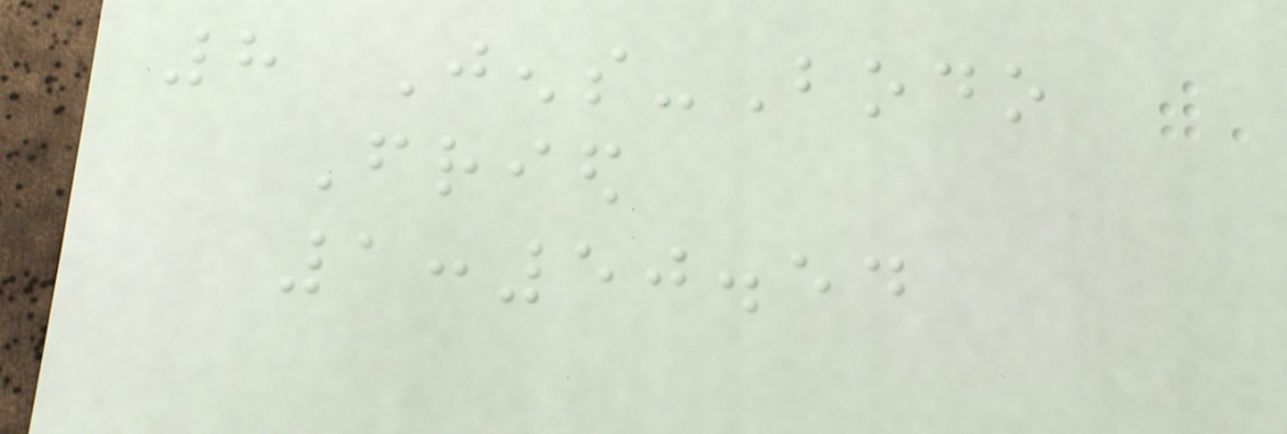8 Jens-Bodo
Fried
1:50.54
